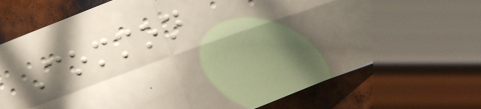Common
